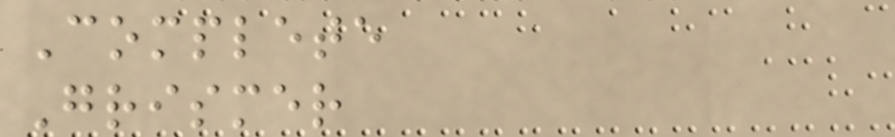Complete
Grismer
